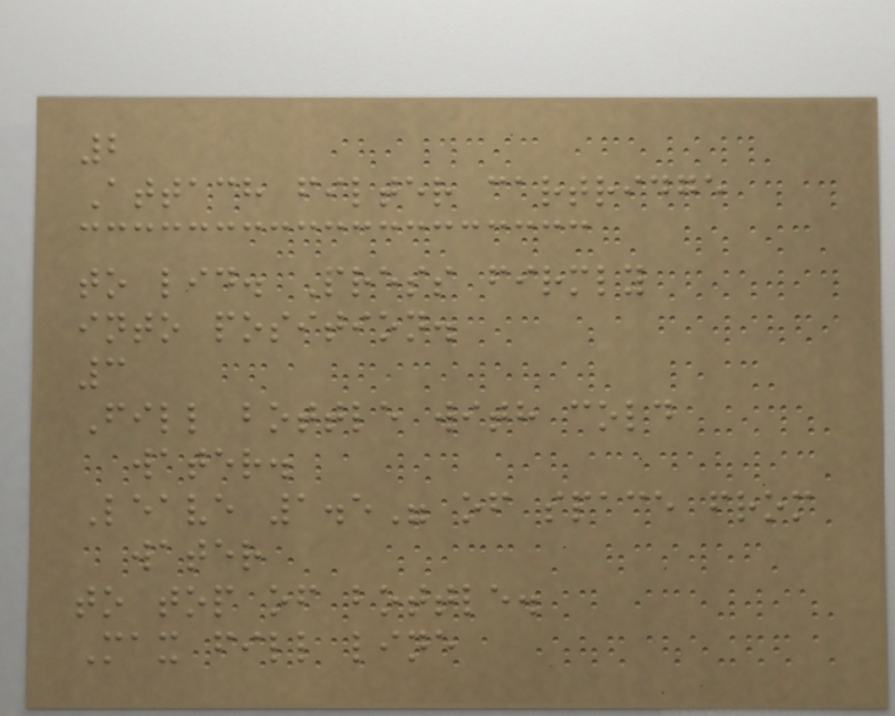2
Attach filter cartridge
to lid. Press firmly
into position.
3
Fill bottle with cold
water.
Leave 1.5" of space from
water
to top of bottle.
Max fill line
